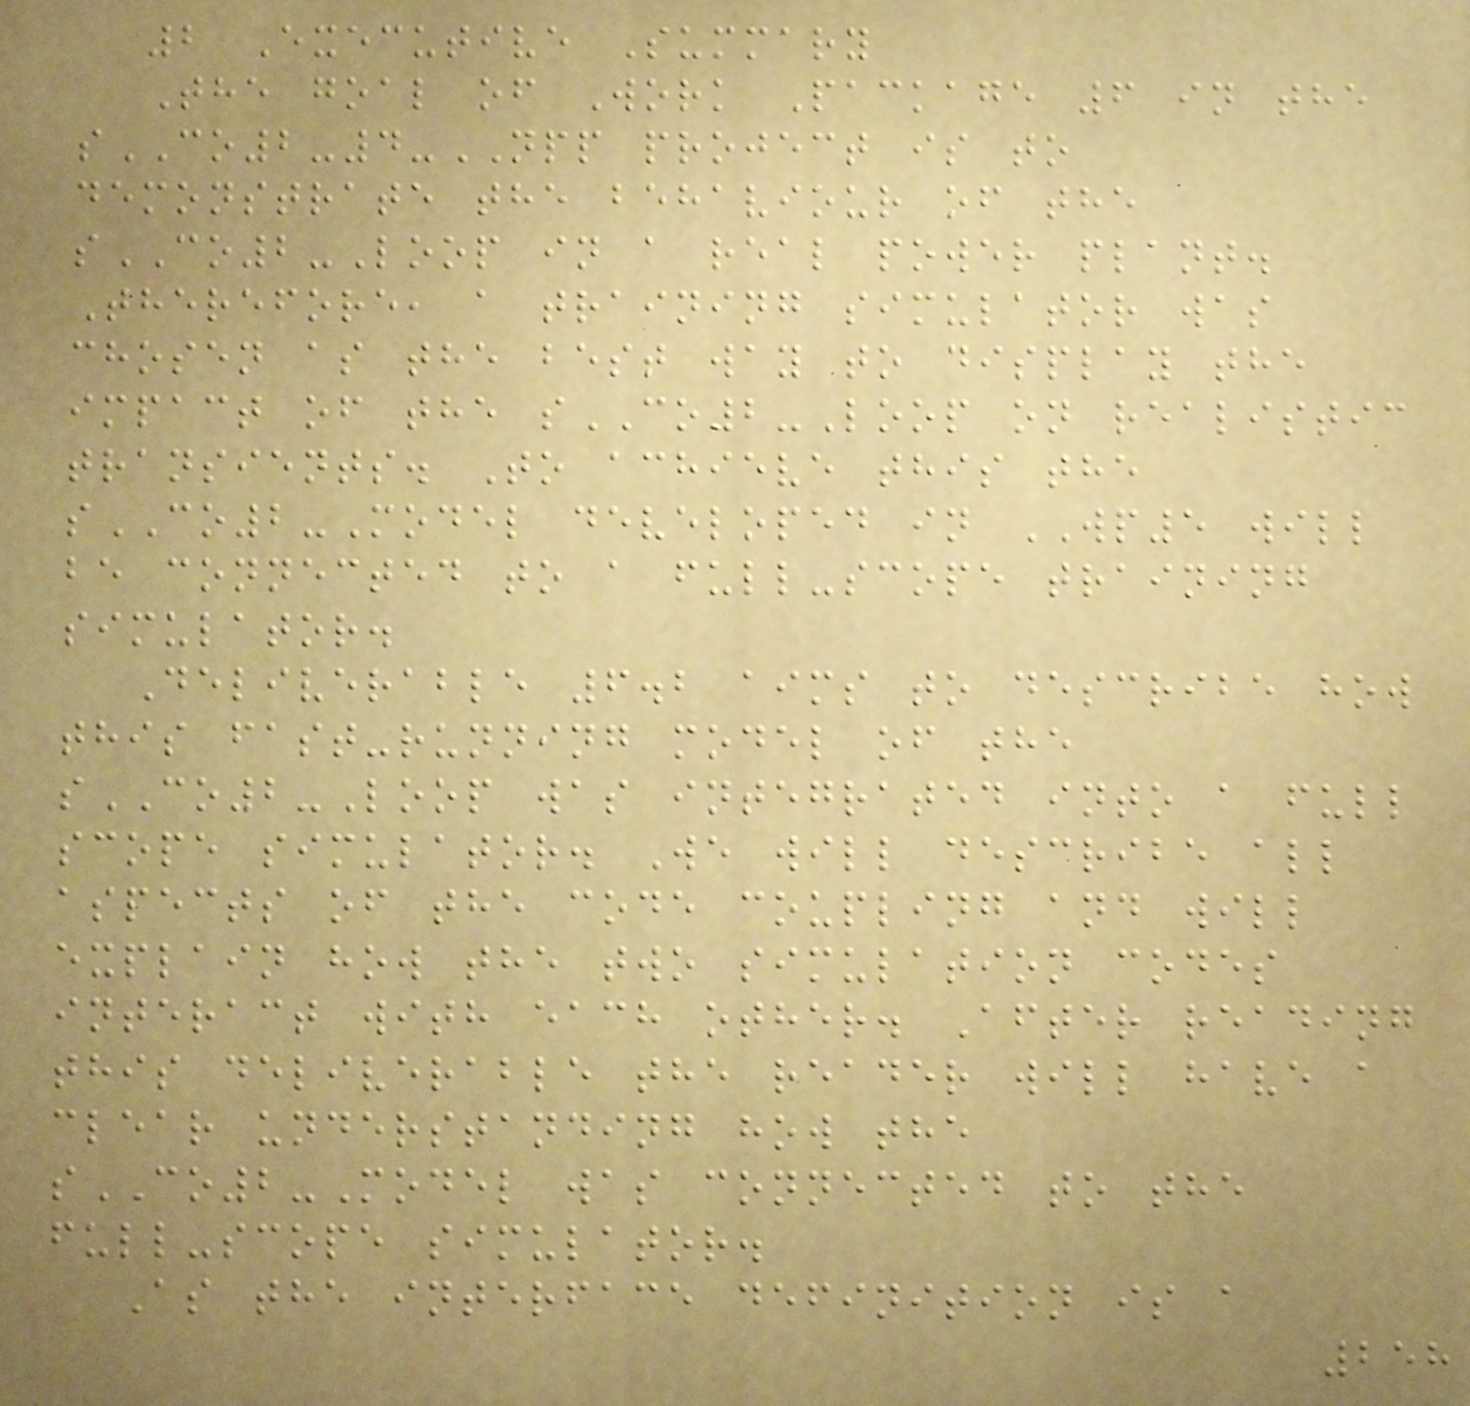2 Executive Summary
The goal of Work Package 6 in the
sCO2-4-NPP project is to
demonstrate the behaviour of the
sCO2-Loop in a real power plant.
Therefore, a training simulator was
chosen as the best way to display the
impact of the sCO2-Loop on realistic
transients. To achieve this the
sCO2-Model developed in WP5 will
be connected to a full-scope training
simulator.
Deliverable 6.2 aims to describe how
this fast-running model of the
sCO2-Loop was integrated into a full
scope simulator. We will describe all
aspects of the code coupling and will
explain how the two simulation codes
interact with each other. After reading
this deliverable the reader will have a
clear understanding how the
sCO2-Model was connected to the
full-scope simulator.
As the interface definition is a
258
